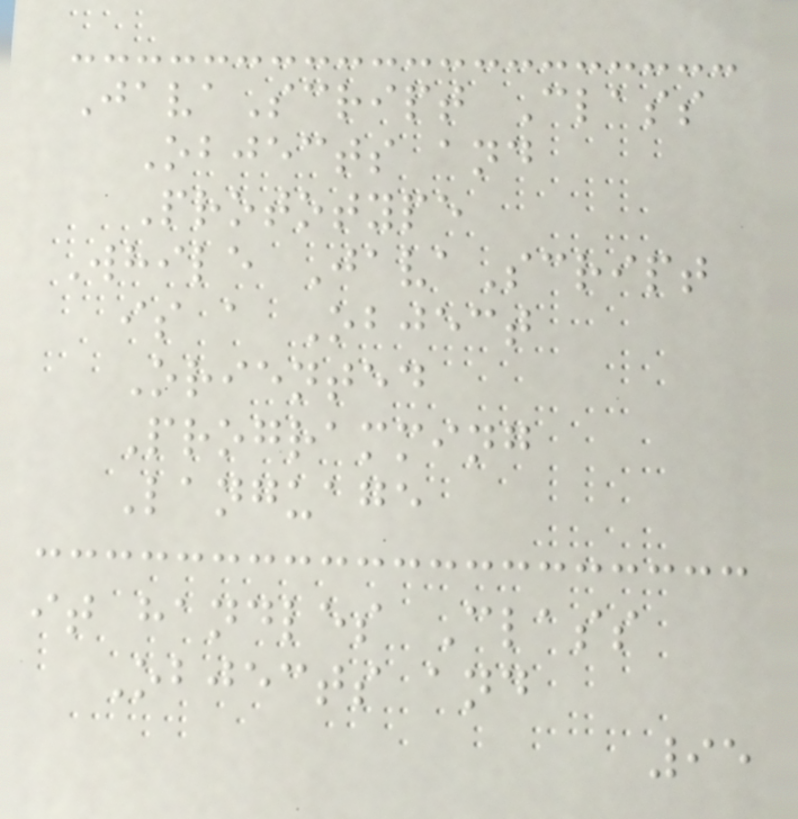JavaScript Class
Objects and
Prototype
While JavaScript
is a Object
Oriented
Programming
Language
it handles Class
Objects and
95
